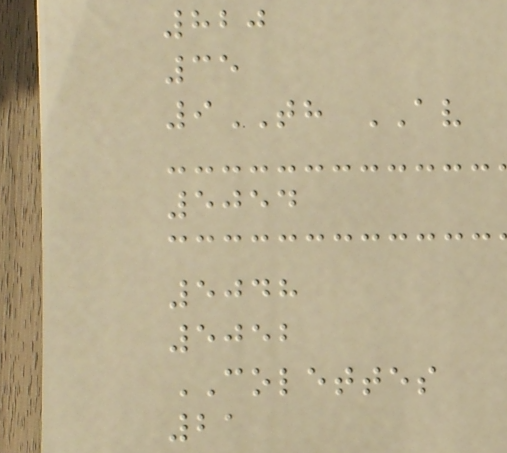820
35
9TH AV
5054
5048
5052
COLETTES
21
